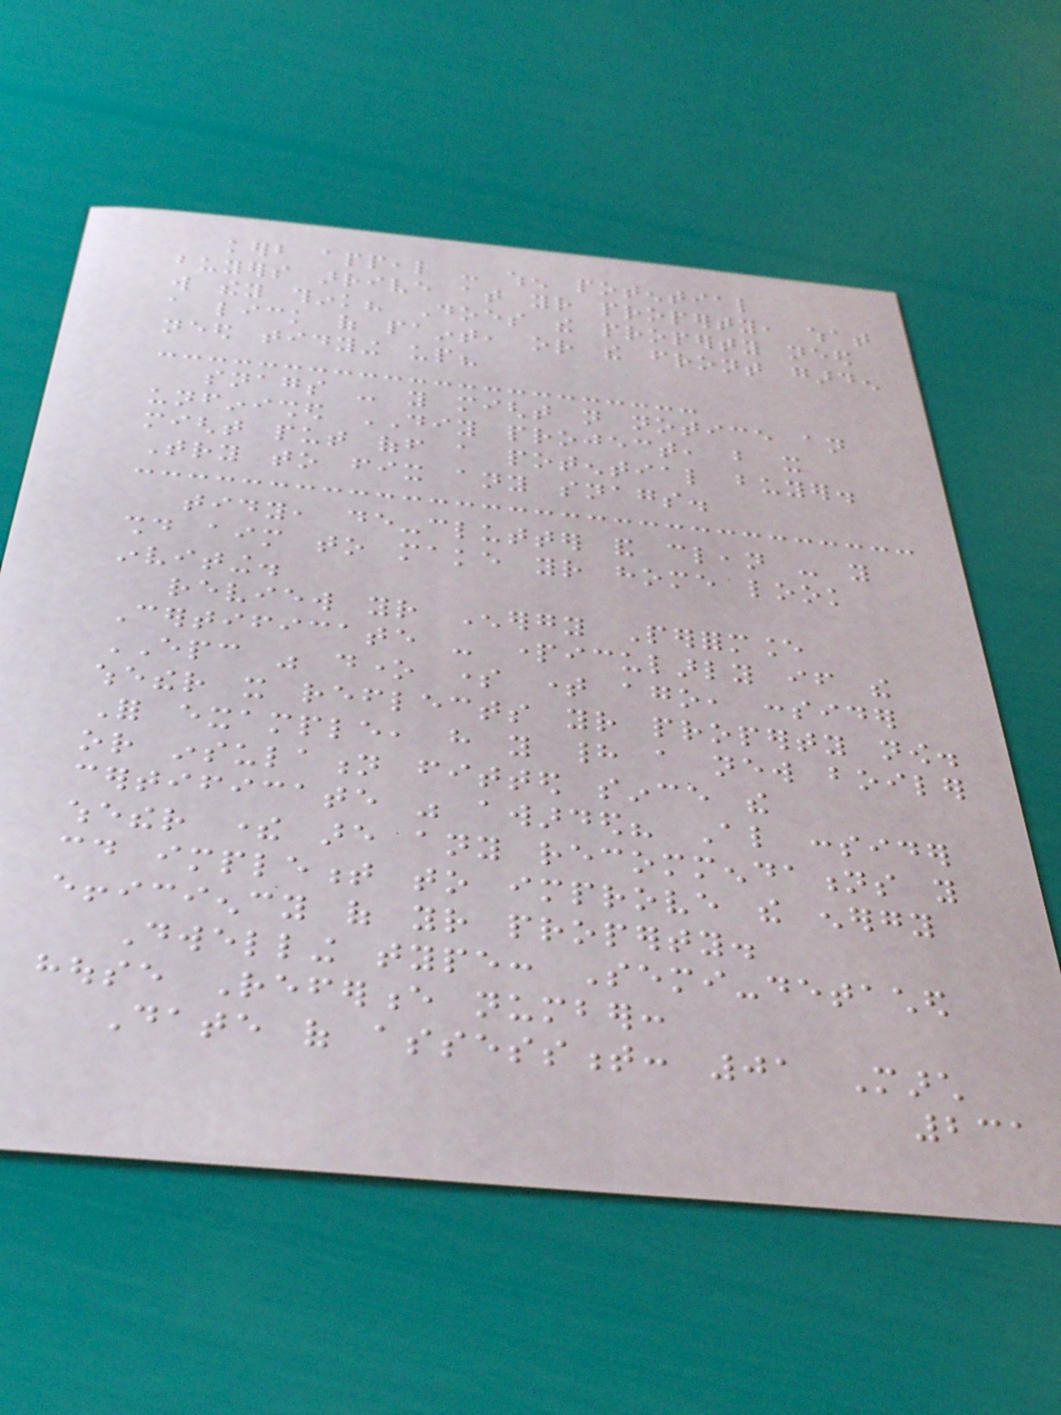kerb appeal - when potential
buyers arrive at your property, what
will they think? Does the property need
a lick of paint, or the front garden
need tidying up?
snags - you might not notice an
unfinished DIY project, but it
might put off a potential buyer.
Try to fix any snags.
tidy, de-clutter and clean - you
should aim to make your home look
inviting.
review your Energy Performance
Certificate - particularly if the
EPC was done some time ago, consider
whether it reflects your property now.
For example, have you had a new boiler
or insulation fitted since the
certificate was awarded? Also consider
whether there are any recommendations you
could implement to improve the energy
efficiency of your property.
Dwelling type: Semi-detached
house Reference number:
Date of assessment: 01 March
231
